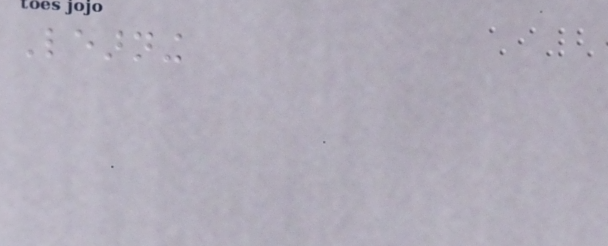Learning
